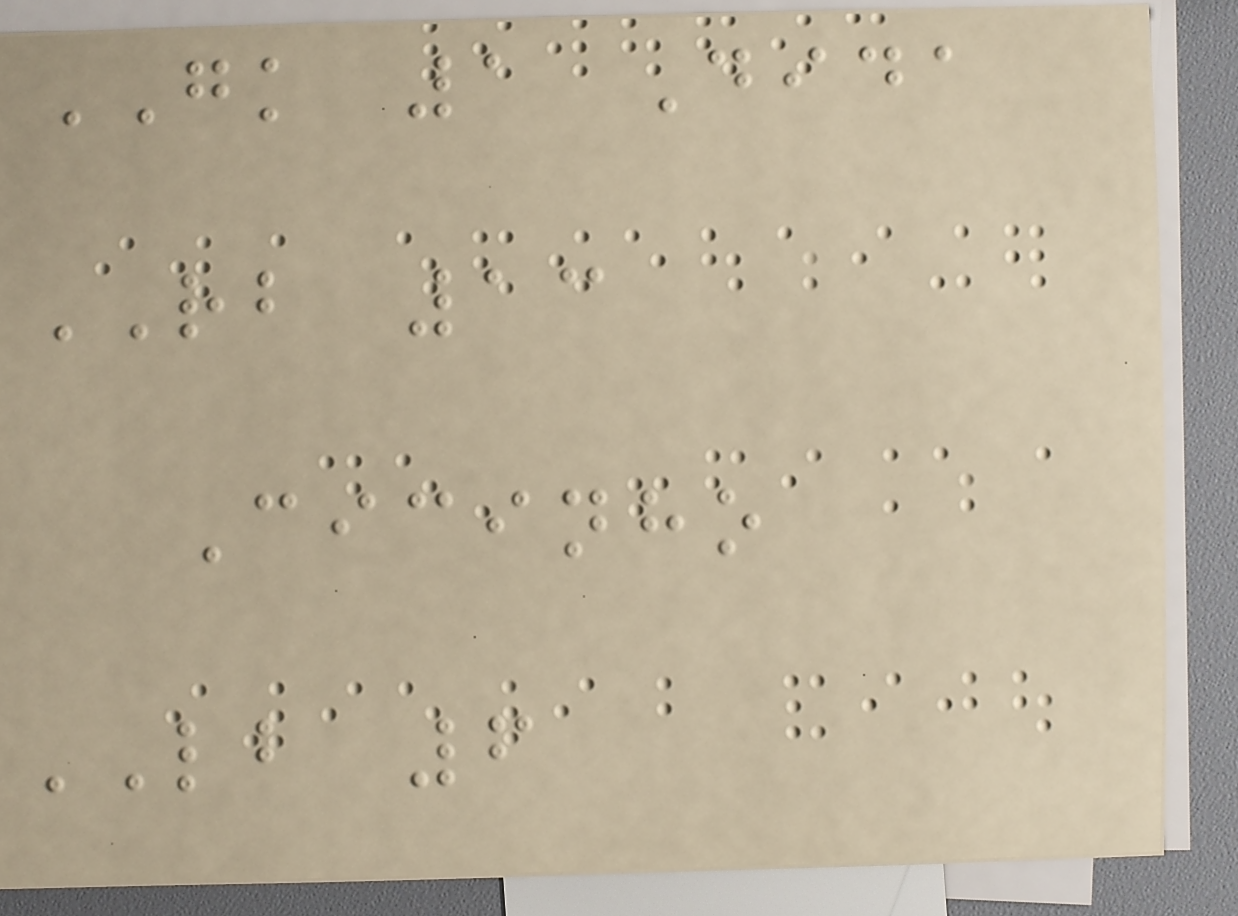GK 1 Dida
RB 13
Cicinho
LB 6
